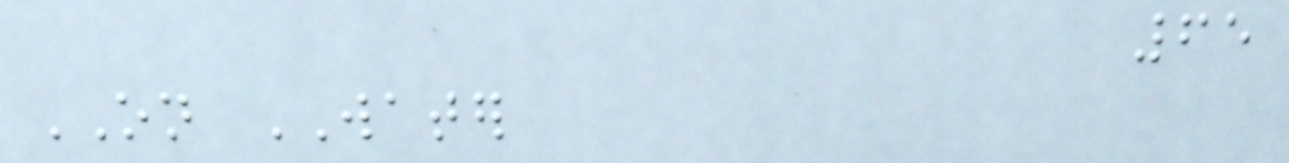65
ON WATER
